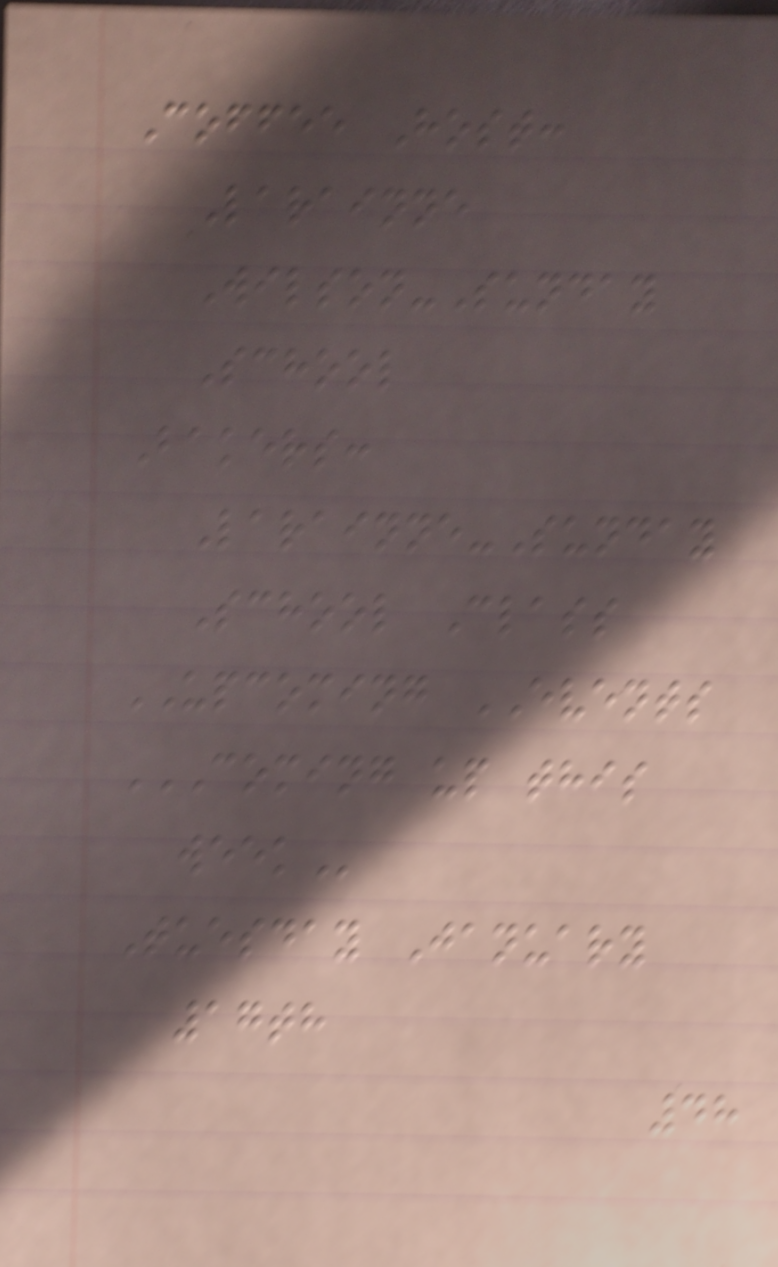Coffee Host:
Larainne
Wilson-Sunday
School
Bakers:
Larainne-Sunday
School Class
UPCOMING EVENTS
COMING UP THIS
WEEK
Tuesday January
17th
48
